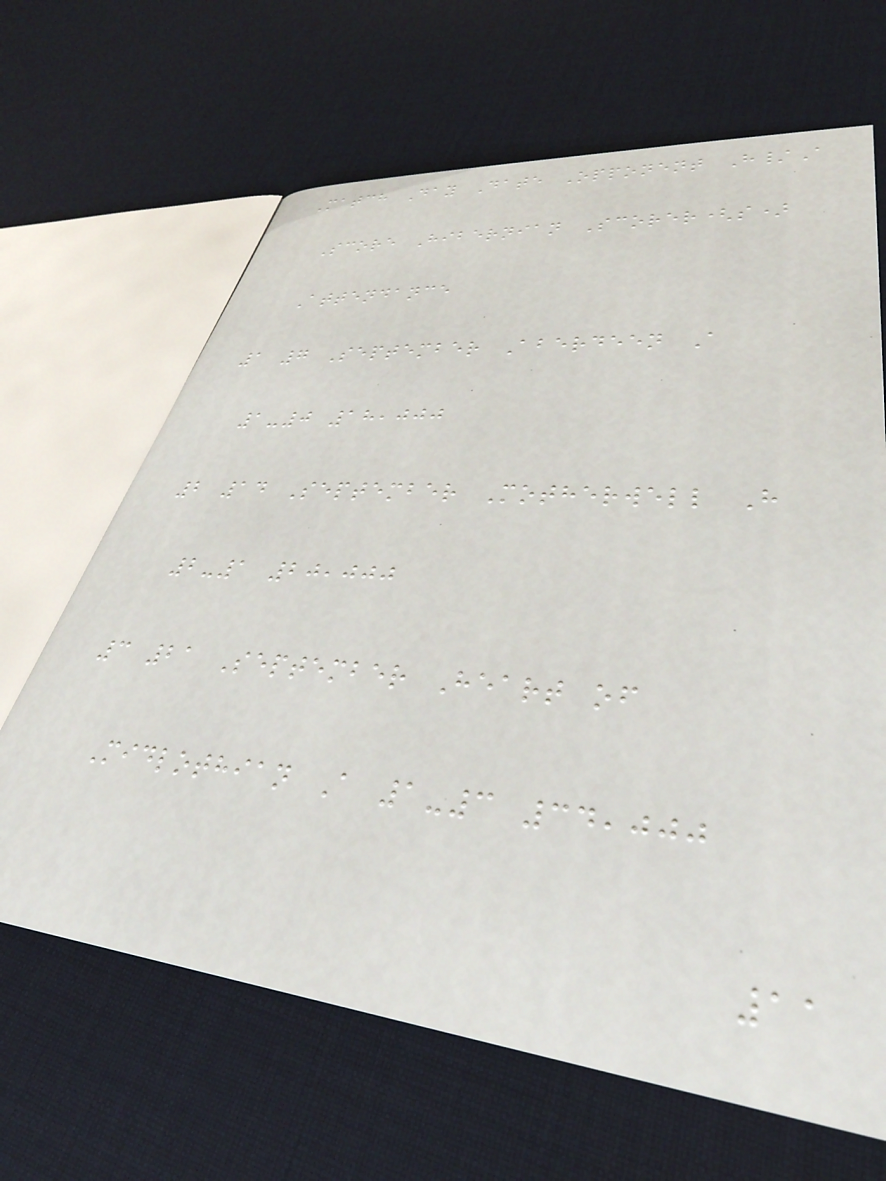Match Day Date Opponent H/A
Score Hibernian Scorer(s)
Attendance
1 7 September Aberdeen A
1-0 18,000
2 14 September Motherwell H
2-1 20,000
3 21 September Heart of
Midlothian A 1-3 34,000
11
